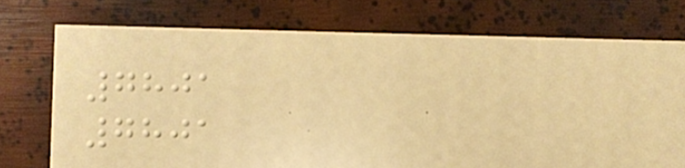7801
7801
